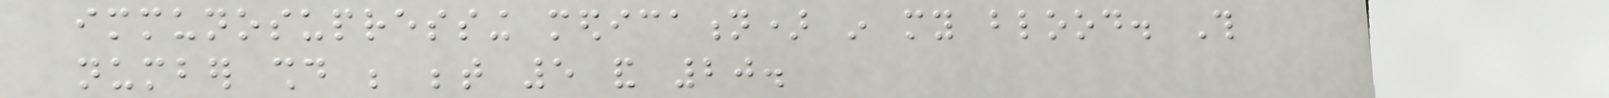immunosupressing medication) in my blood. This
number should be between 5 and 20.
